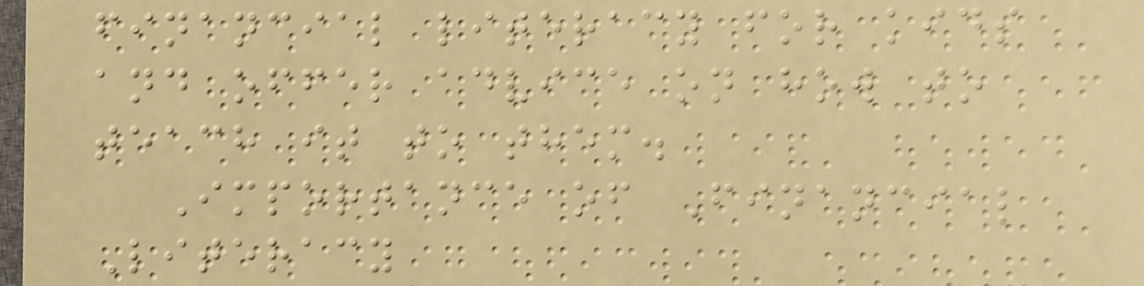financial literacy for kids
and offer advice on how to
teach it to them.
Importance of Financial
Literacy
